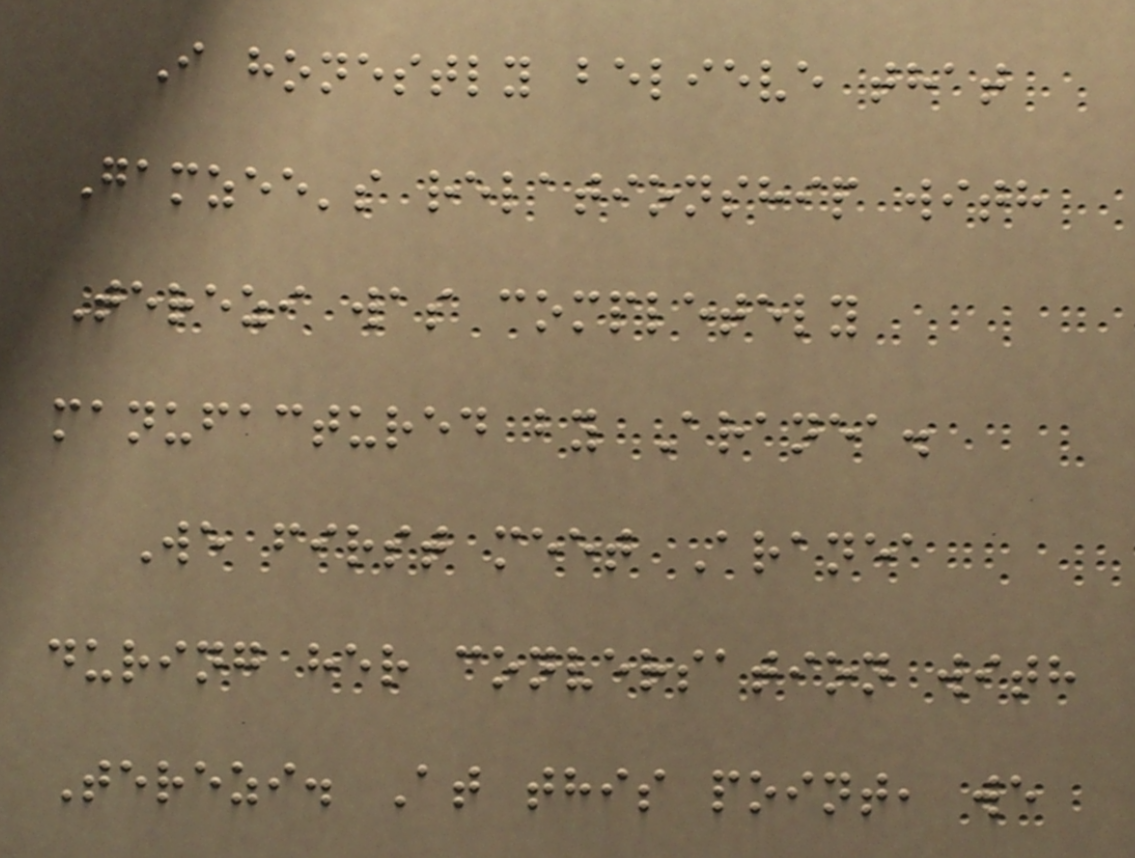I honestly believe that
Gamzee's relationship with
Terezi was completely
manufactured by Aranea.
We first meet Aranea
during her conversation with
Terezi. At this point, we
